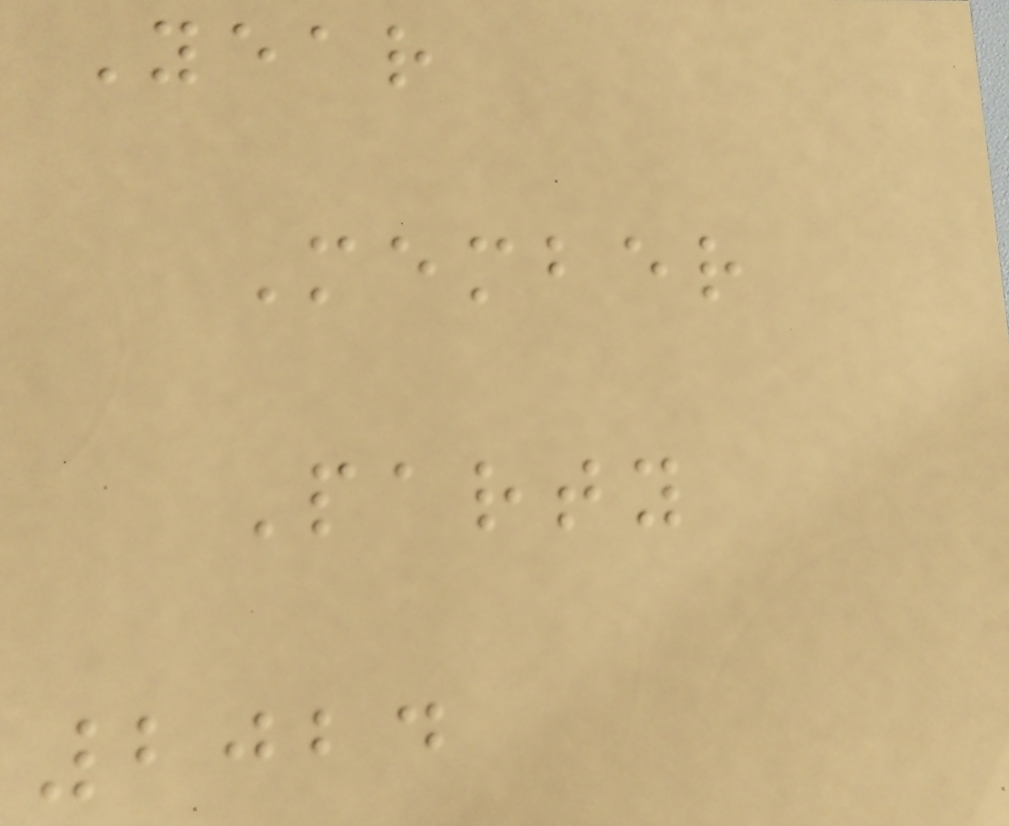Year
Member
Party
2024
